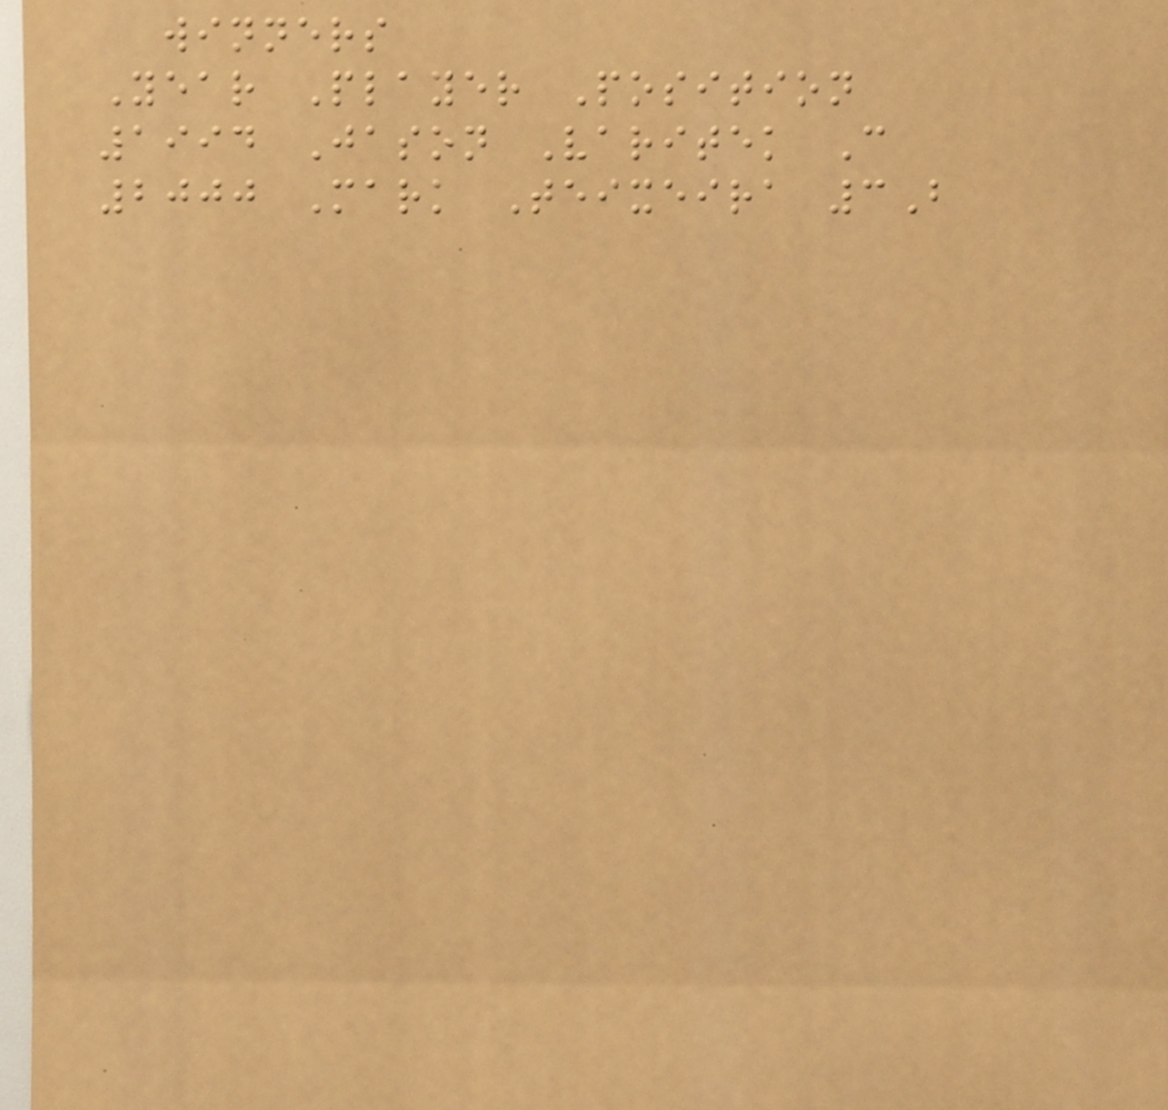winners
Year Player Position
1994 Jason Varitek C
2000 Mark Teixeira 3B
